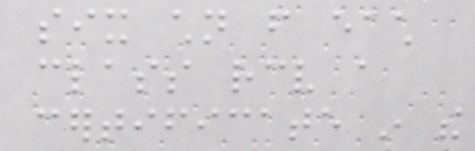six children from each
class receive a
certificate in the
